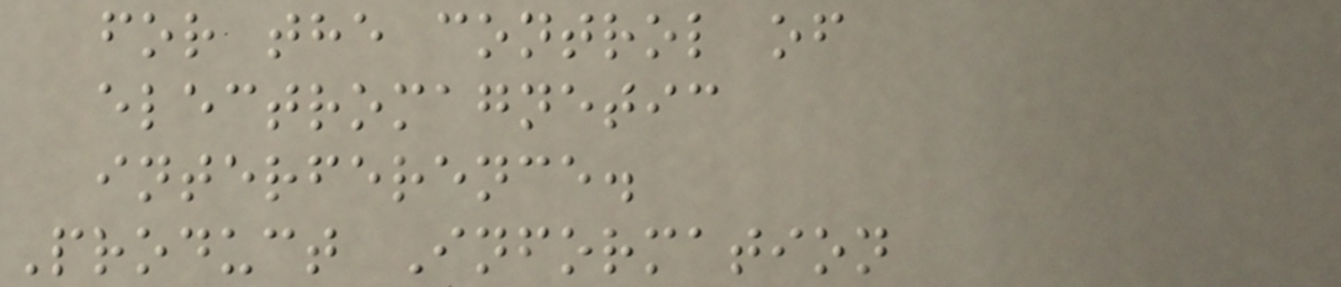for the control of
electromagnetic
interference.
Product Information
